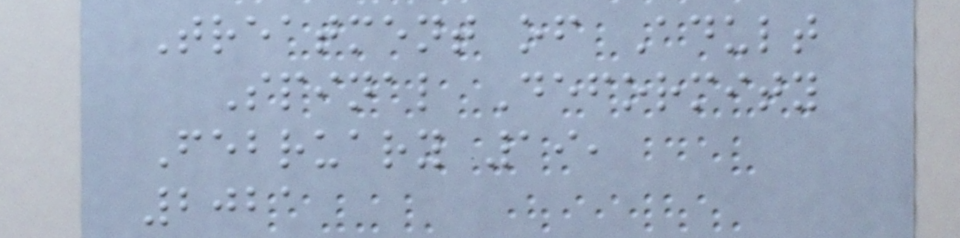Treatment of Adult
Spinal Deformity
February 19,
2021
